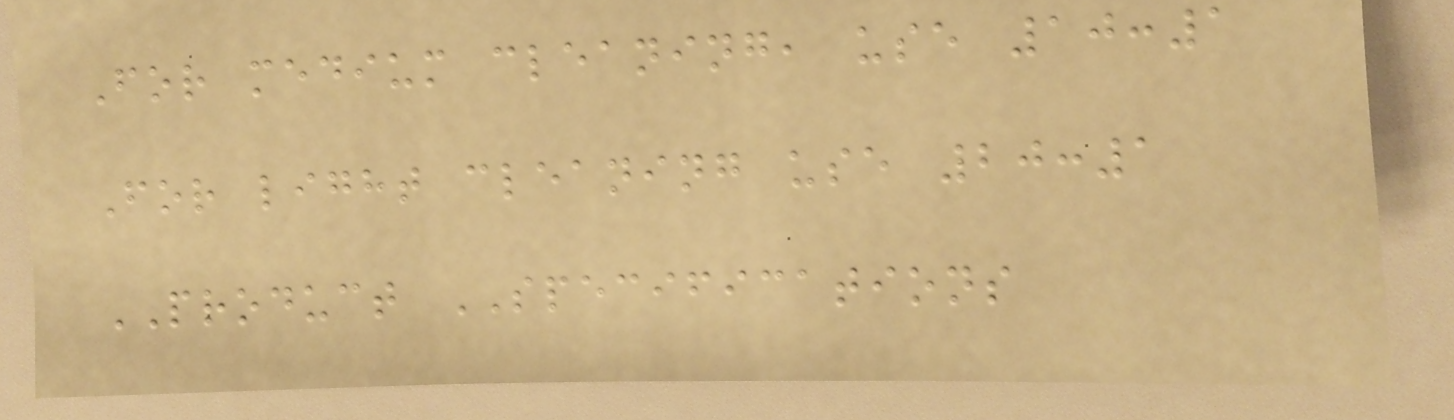For medium cleaning, use 10:1
For light cleaning use 20:1
PRODUCT SPECIFICATIONS
